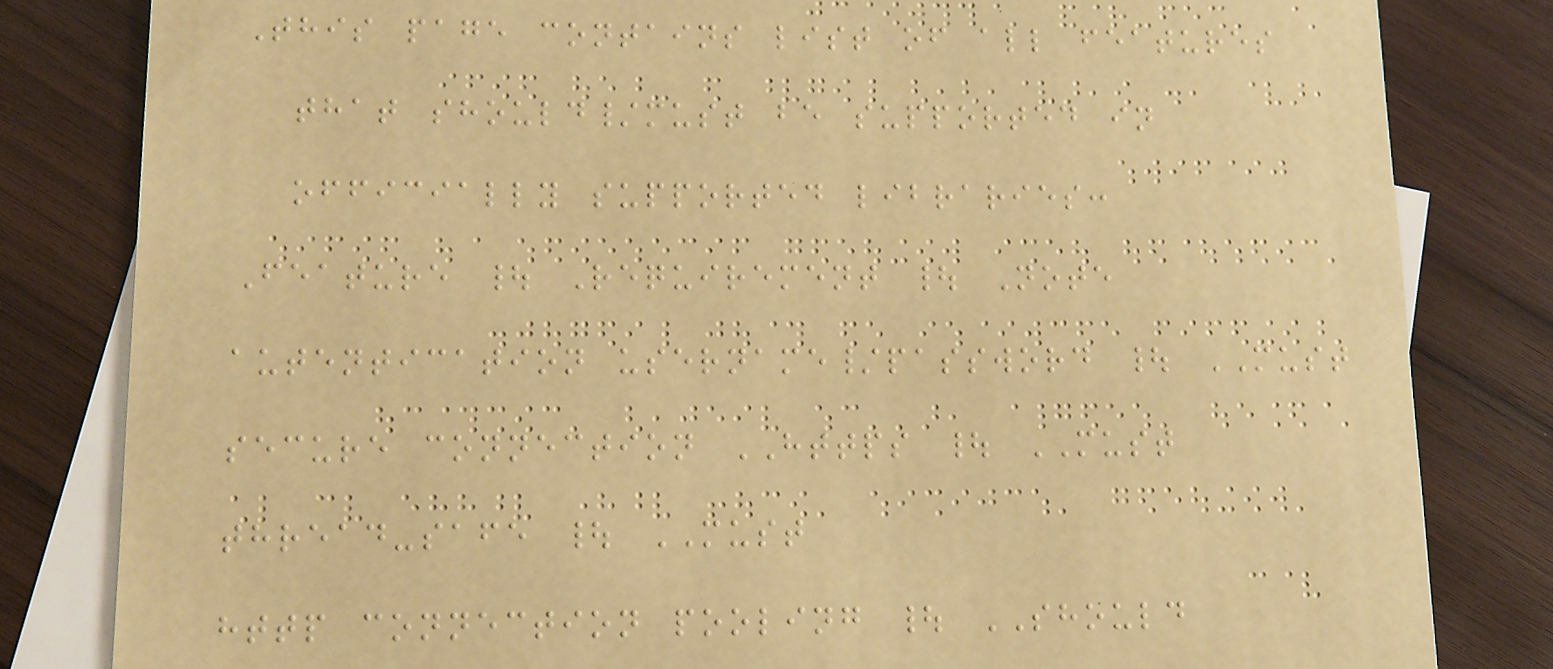This page contains list of all features
that should/must be supported in
officially supported libraries:
Feature | Requirement | Note
autentication username/password | MUST
secure connection HTTPS | MUST
thread-safe | MUST
http connection pooling | SHOULD
